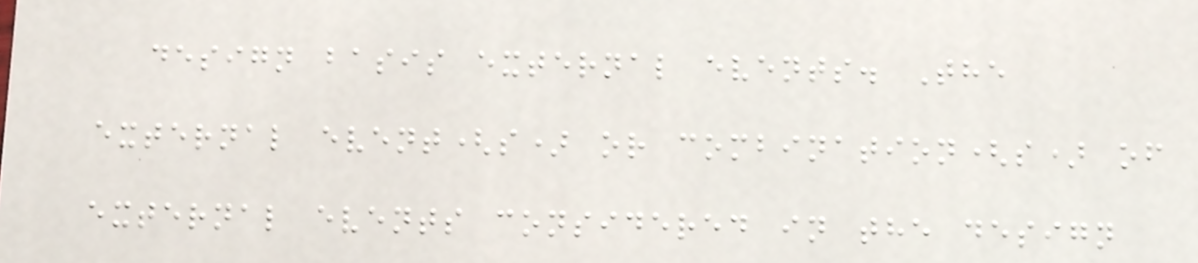design basis external events. The
external event(s) or combination(s) of
external events considered in the design
